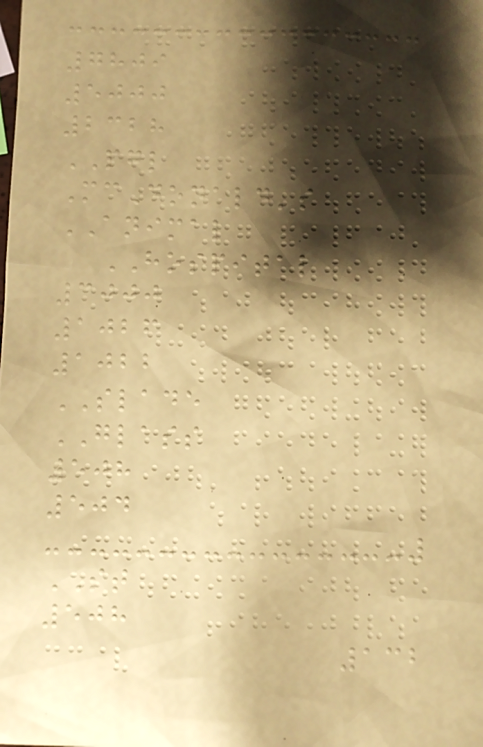7809
5000
2328
PGL
McDonald's
ANIMAL
HOSPITAL
3000
1026
1022
SLADE
GLASS
508
504
ST
508
132
